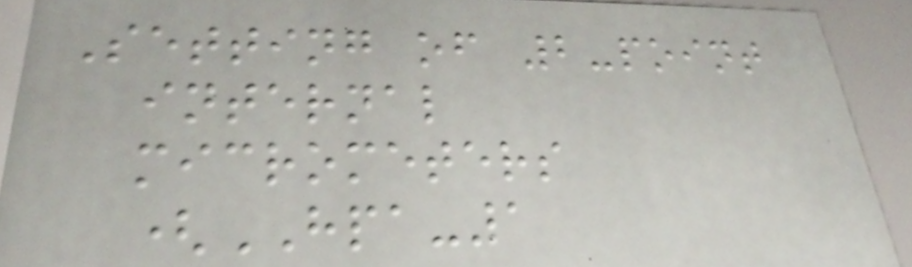Setting of 2-point
internal
micrometers
(HPA-1
